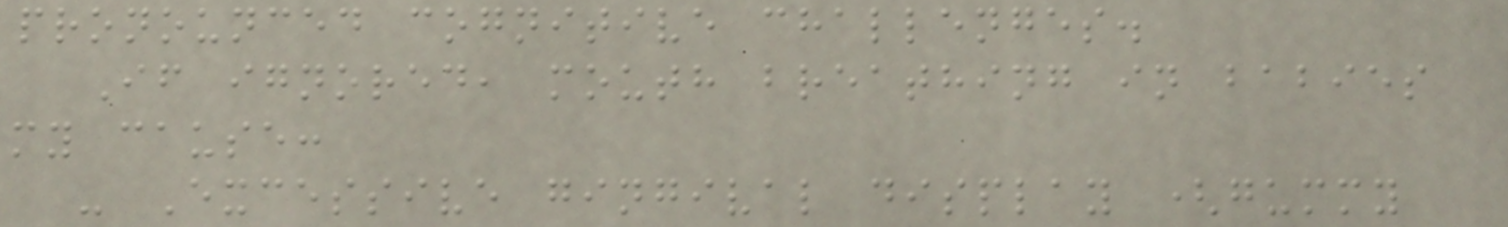pronounced cognitive challenges.
If ignored, mouth breathing in babies
my cause:
- Excessive gingival display (gummy
